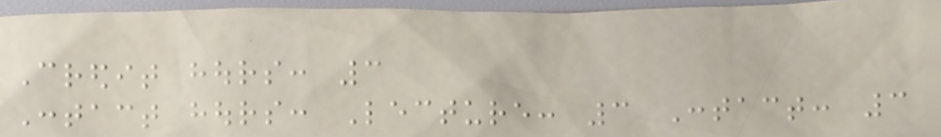Credit hours: 3
Contact hours: Lecture: 3 Contact: 3
